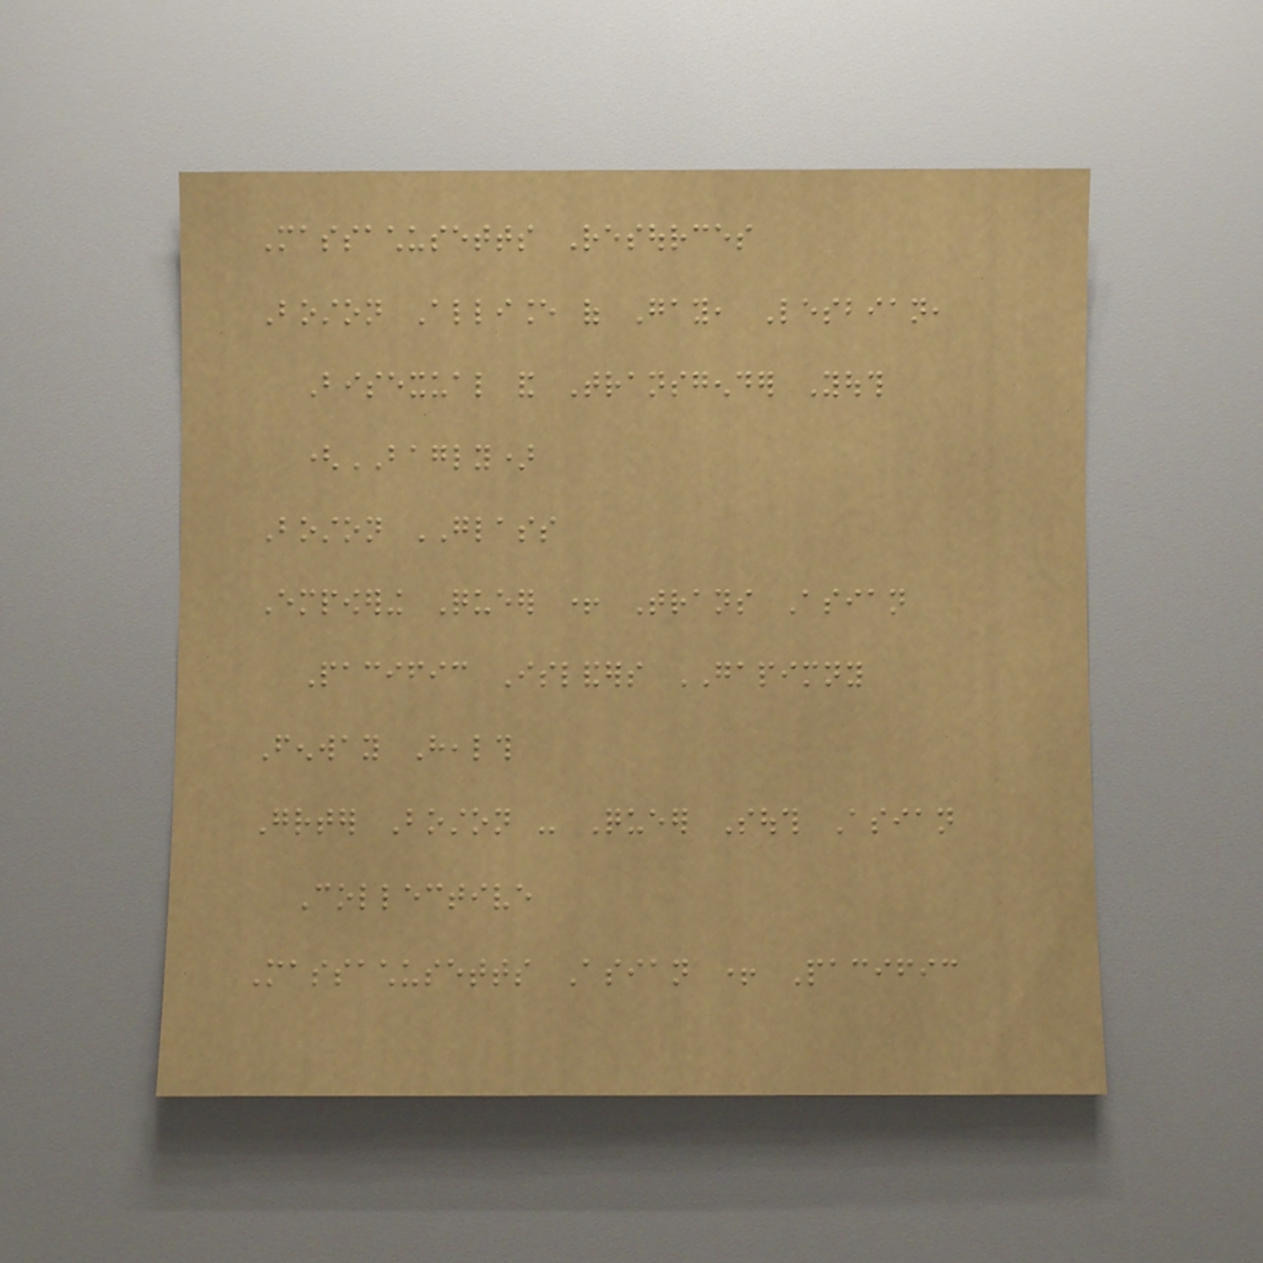Massachusetts Resources
Boston Alliance of Gay, Lesbian,
Bisexual and Transgender Youth
(BAGLY)
Boston GLASS
Empowering Queer + Trans Asian
Pacific Islanders GAPIMNY
Fenway Health
Greater Boston - Queer South Asian
Collective
Massachusetts Asian + Pacific
